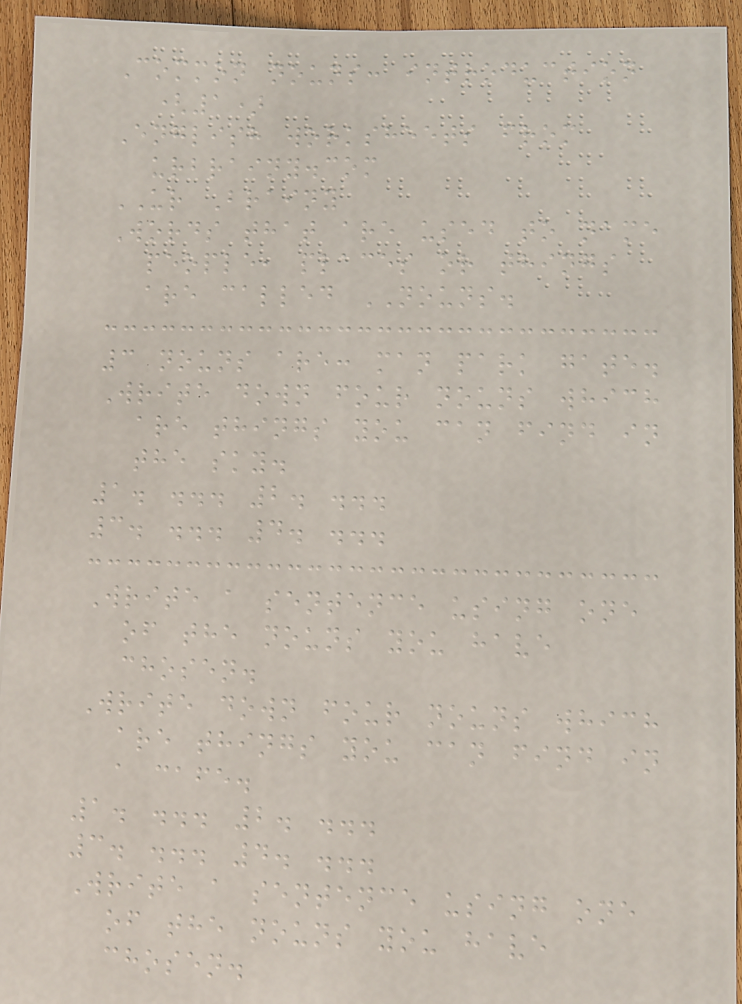Common nouns: introduction
(1)
English worksheets from
urbrainy.com
UR Brainy
Words that are used to name
people, places or things
are called NOUNS.
3 nouns are: man park gate.
Write down four nouns which
are things you can find in
the sky.
1. ... 2. ...
3. ... 4. ...
Write a sentence using one
of the nouns you have
chosen.
Write down four nouns which
are things you can find in
a cafe.
1. ... 2. ...
3. ... 4. ...
Write a sentence using one
of the nouns you have
chosen.
